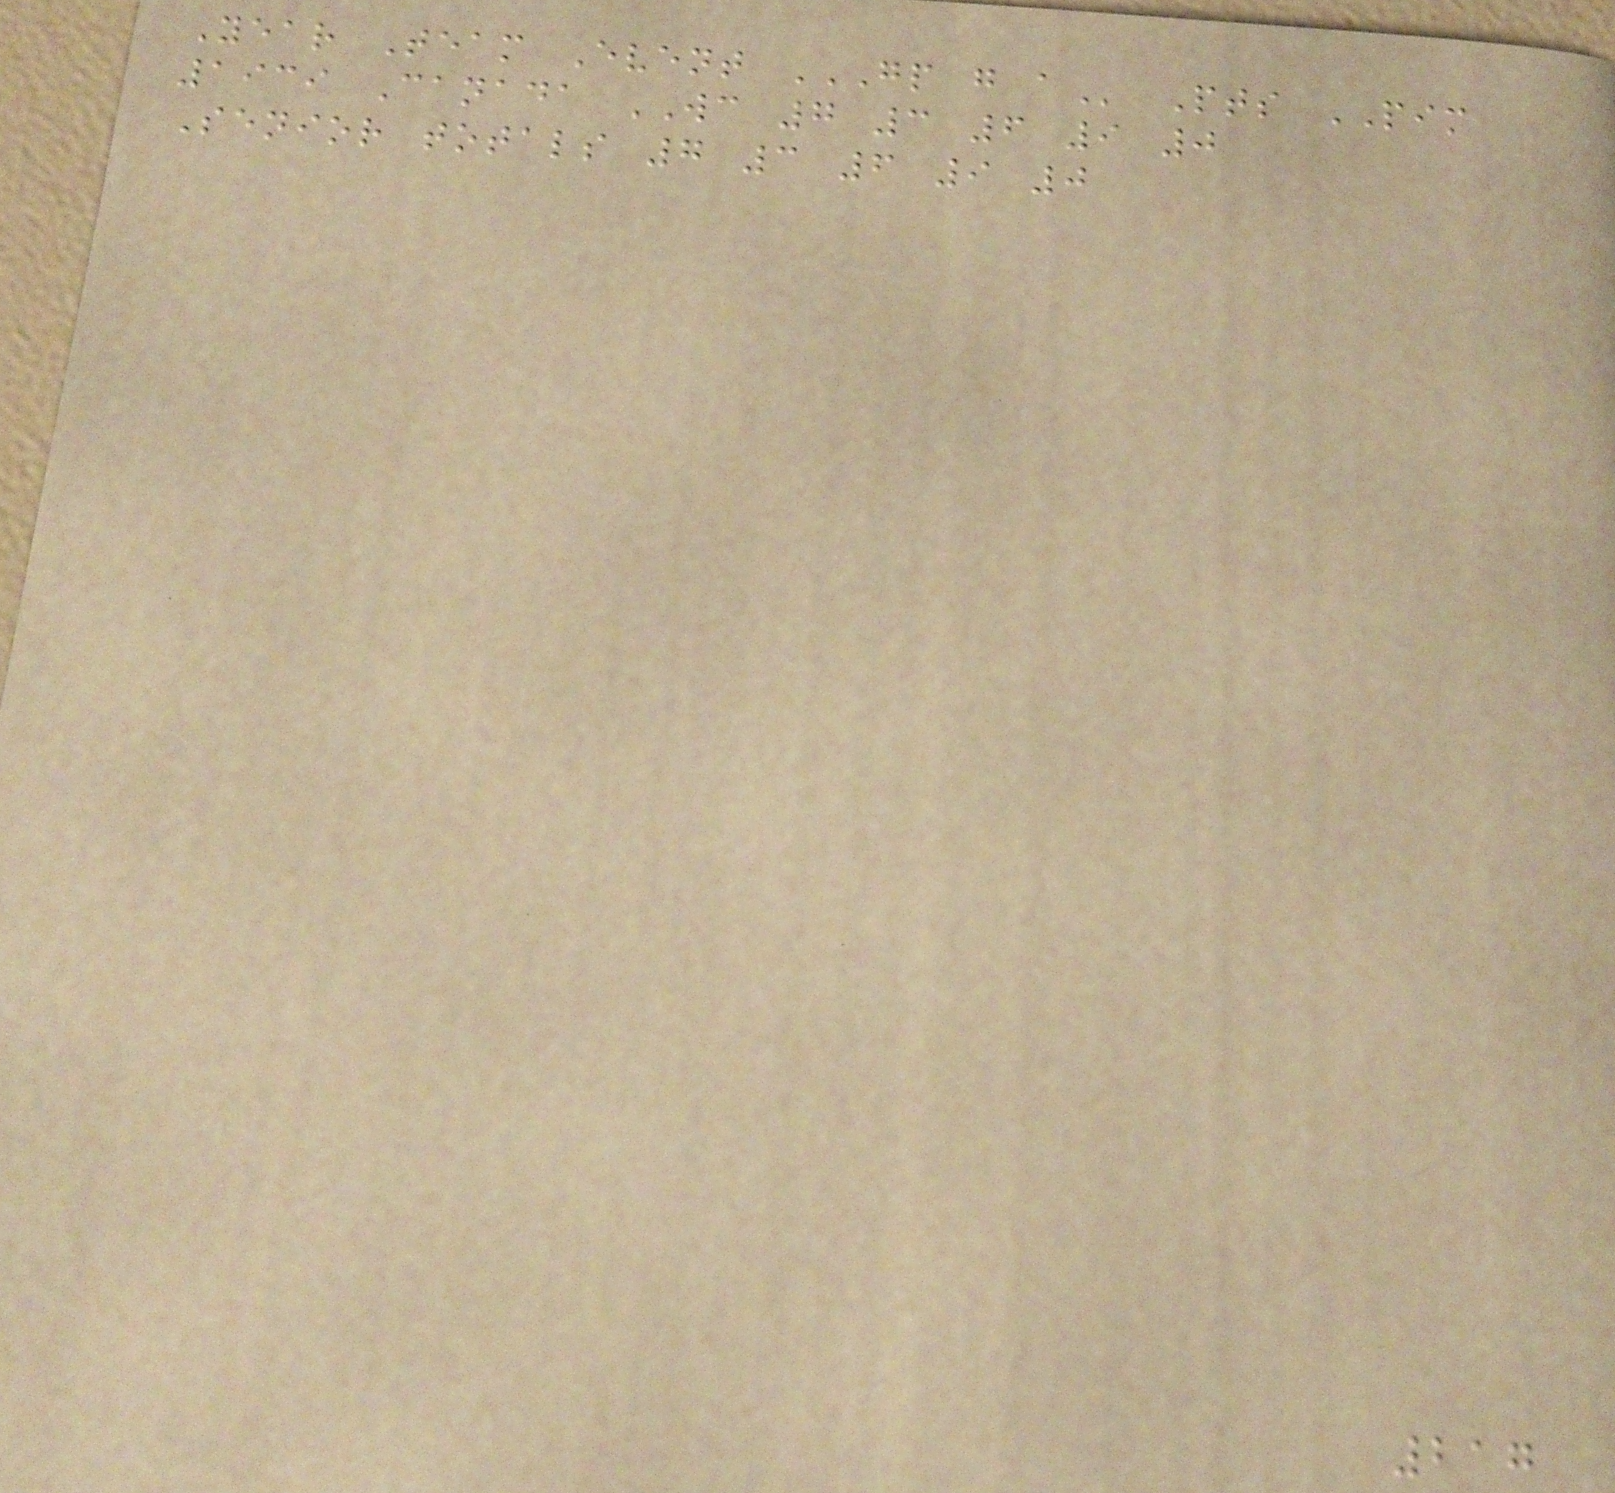Year Team Event GP G A Pts PIM
1939 Canada WC 7 3 6 9 0
Senior totals 7 3 6 9 0
217
